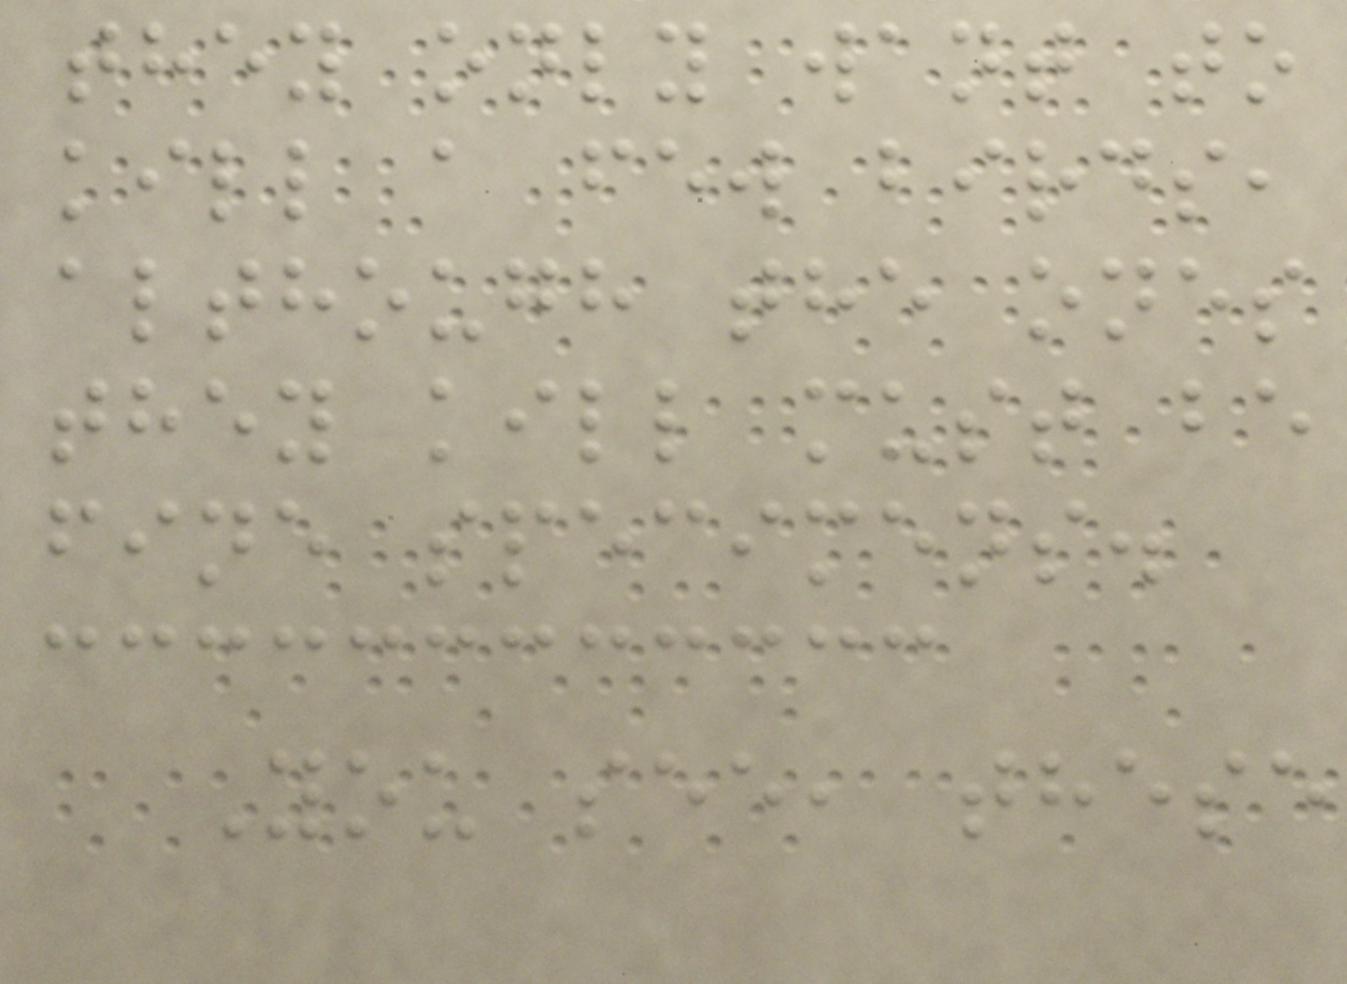they only want to
kill a few birds,
although the ones
they kill must be
fine specimens.
You see, these
